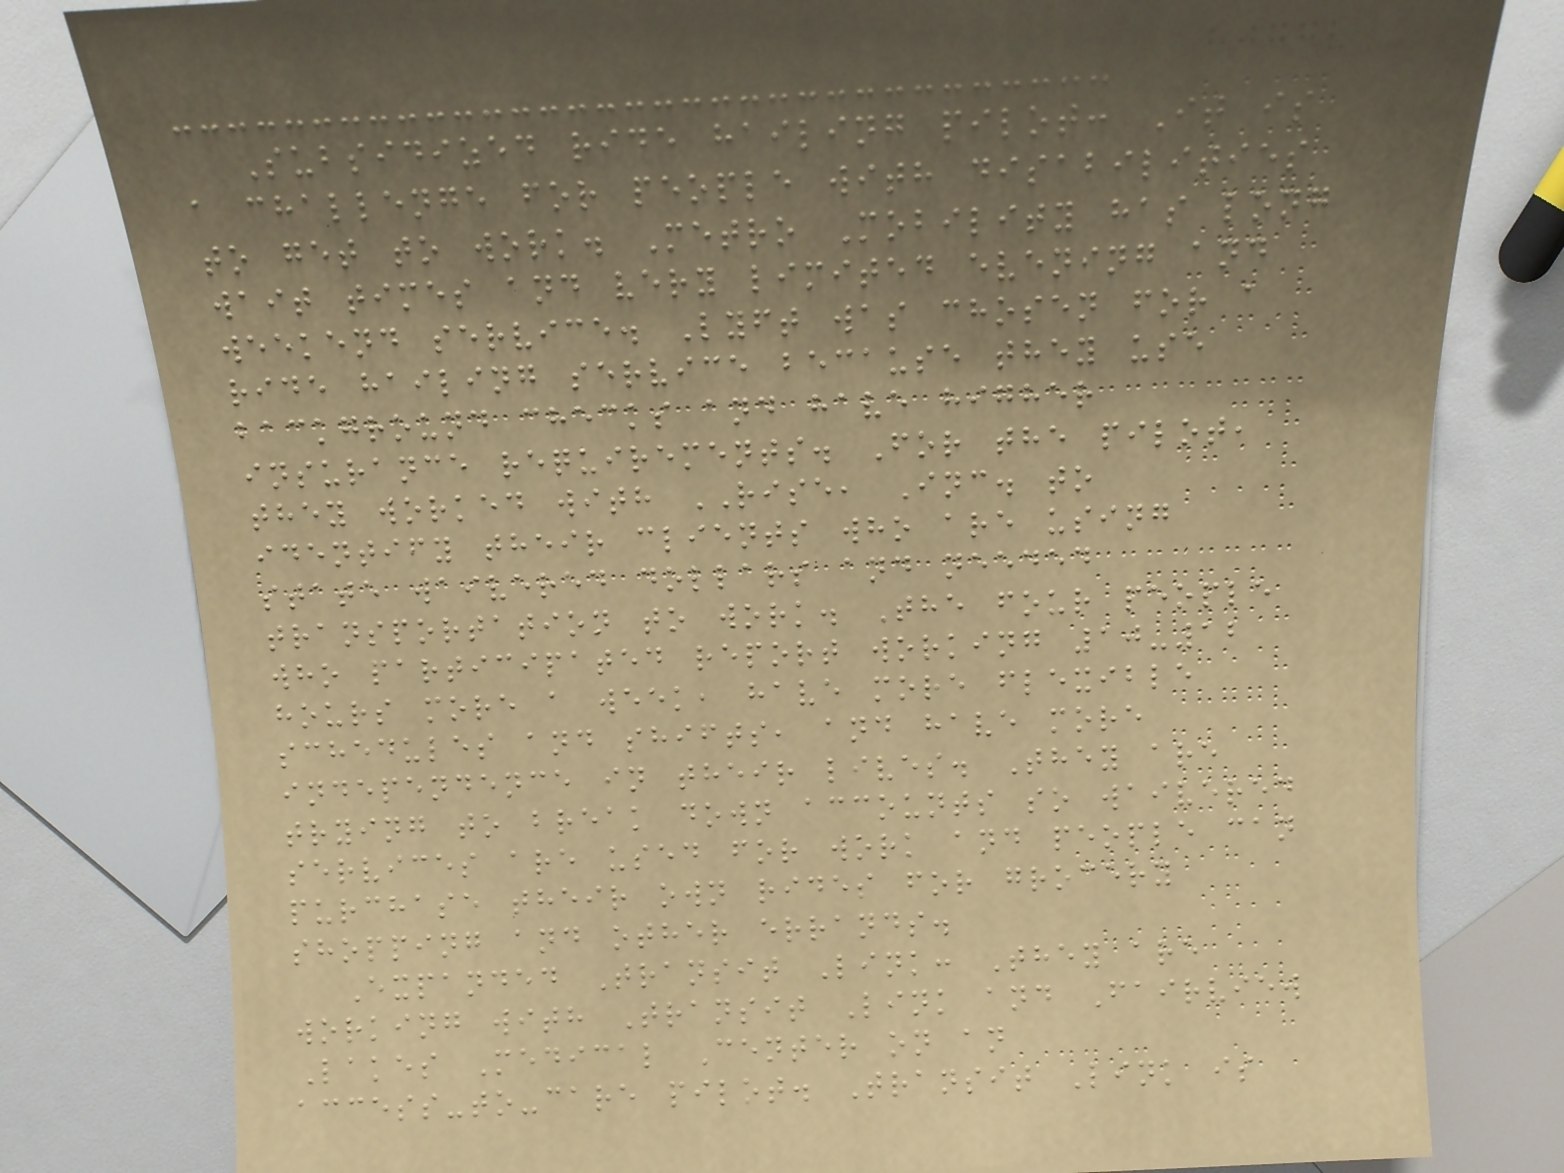Subsidized ride hailing pilot: It is
a challenge for people with disabilities
to get to work. Metro Mobility has long
wait times and very limited evening and
weekend service. Lyft was chosen for a
ride hailing service because they use
background checks and have higher
insurance requirements. For the pilot,
they worked with RISE, Inc. to
identify their clients who are using
state waivered dollars and needed
transportation to work. The four people
who participated report working 10-12
hours more a week, have more flexible
schedules and shifts, and have more
independence in their lives. They are
trying to break down accounts so waivered
services are used for work and people can
purchase their own rides for grocery
shopping and other errands.
Expanded Transit Link: They are
working with Transit Link and Fairview
Lakes Medical Center on an
access-to-care pilot. Transit Link is
